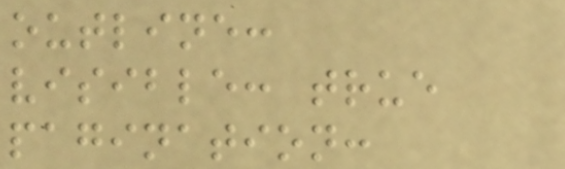outline:
visible: true
pagination:
